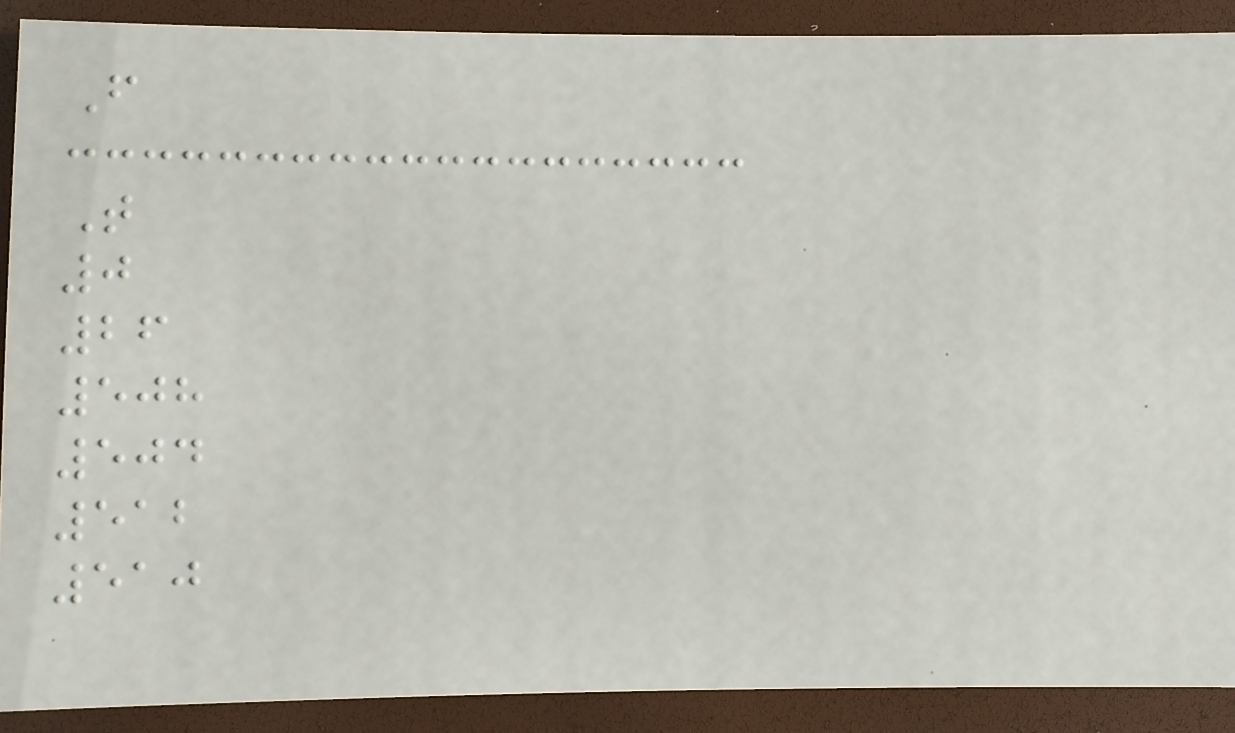F
T
0
26
508
504
512
510
